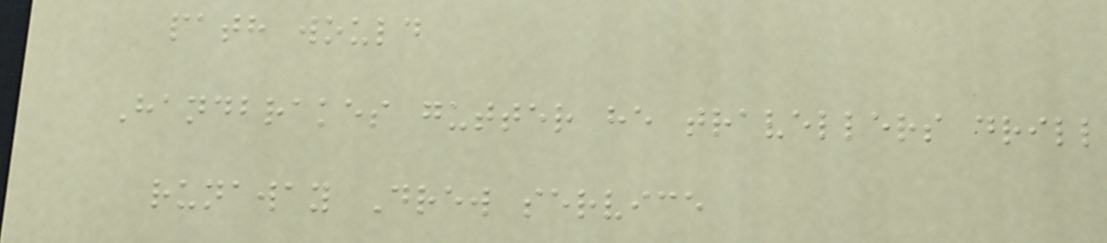path would
Handbrakes gutter he travellers drill
runaway Drew service
